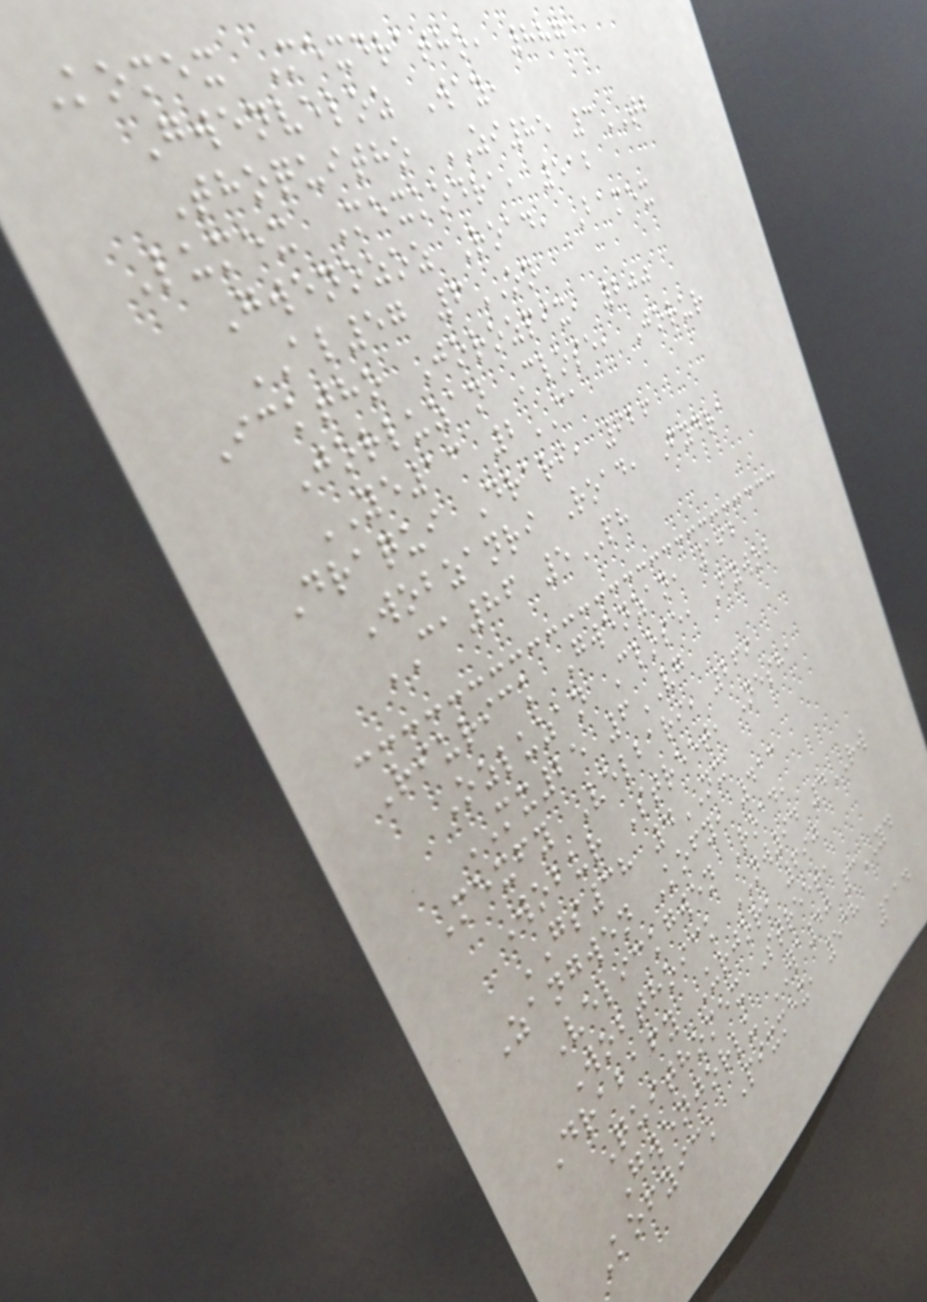Komex Mexdratho, 887
Gwenveloz Way,
Thoquitho ZI85 3TB
Lumex Mexkodra, 512
Gwenozoz Road, Bamex
AL57 6ON
Icktho Jorozpix, 200
Jorluzan Close, Jorur
YE13 2CA
Draqui Drari, 926
Wobzanri Road, Fydra
CA86 5PH
Riurick Gwenzan, 192
Ozluzan Close, Fywob
MX25 6VG
Mexfy Velbari, 269
Wobur Street, Nesha
GS38 4NX
Zangwen Kofy, 413
Velickgwen Road,
Wobthoick NW94 4RW
Drabafy Urjor, 690
Quithomex Street,
Gwenjorlu WA40 3YD
Kofyick Pixmex, 538
114
